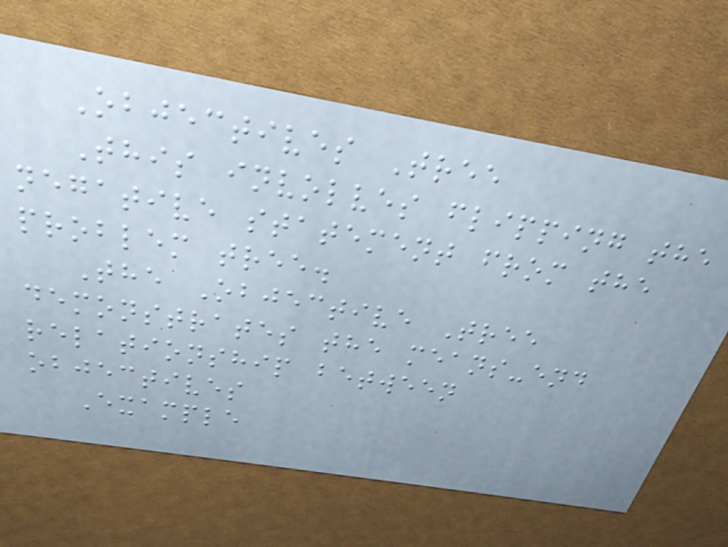Objectives Tree
This involves flipping the
negative statement from the
problem tree.
The Objective Tree
demonstrates the means-end
relationship between
objectives
Example
